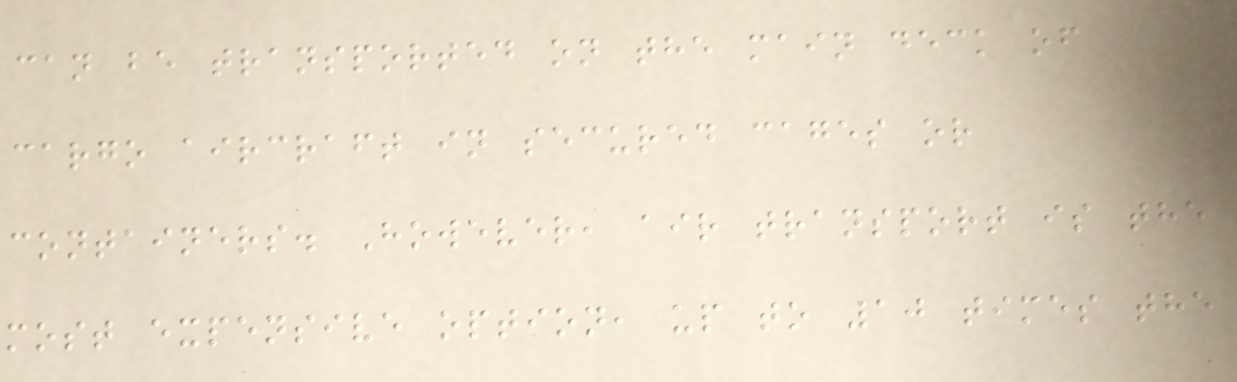can be transported on the main deck of
cargo aircraft in secured cages or
containers. However, air transport is the
most expensive option, up to 10 times the
